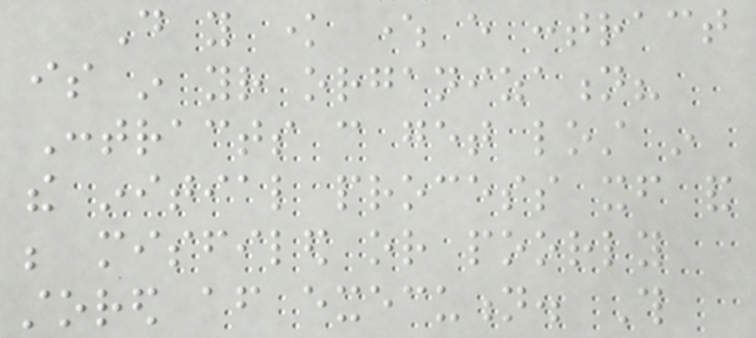Do you know where every contract
is in your organization?
Contracts can get lost in
the initial process itself and
be misfiled or poorly
stored after execution. This
